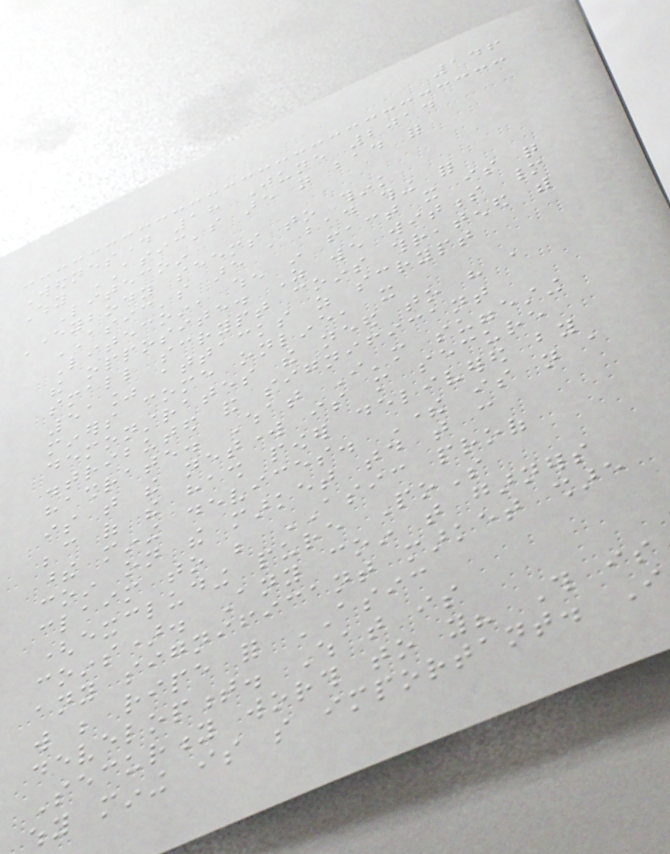146
Wednesday 18 June 2014
Why ASIC's are not bad for
Litecoin
Everybody seems to think
ASIC's are a bad thing for
Litecoin, when in fact it is quite
the opposite. As we witness many
small scrypt coins threatened with
51% attacks as scrypt
miners come online, it
demonstrates the need to have a
distributed and significant
hashrate. What I'm suggesting
is that the network is more secure
because of the hash power delivered by
these mining devices. There is not a
coin on the market today that can
claim to be ASIC proof
(excluding pure PoS
coins). Any coin that garners
any significant market share
will be ripe for ASIC
development. What is
Security worth to you? This is
why mining is so important. I
